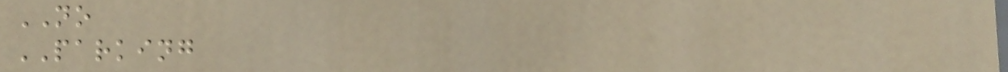NO
PARKING
